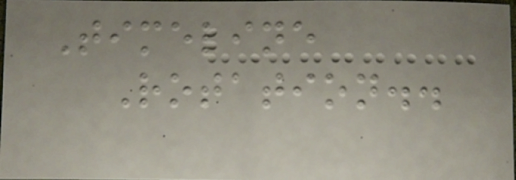Timeline
Rotation..
